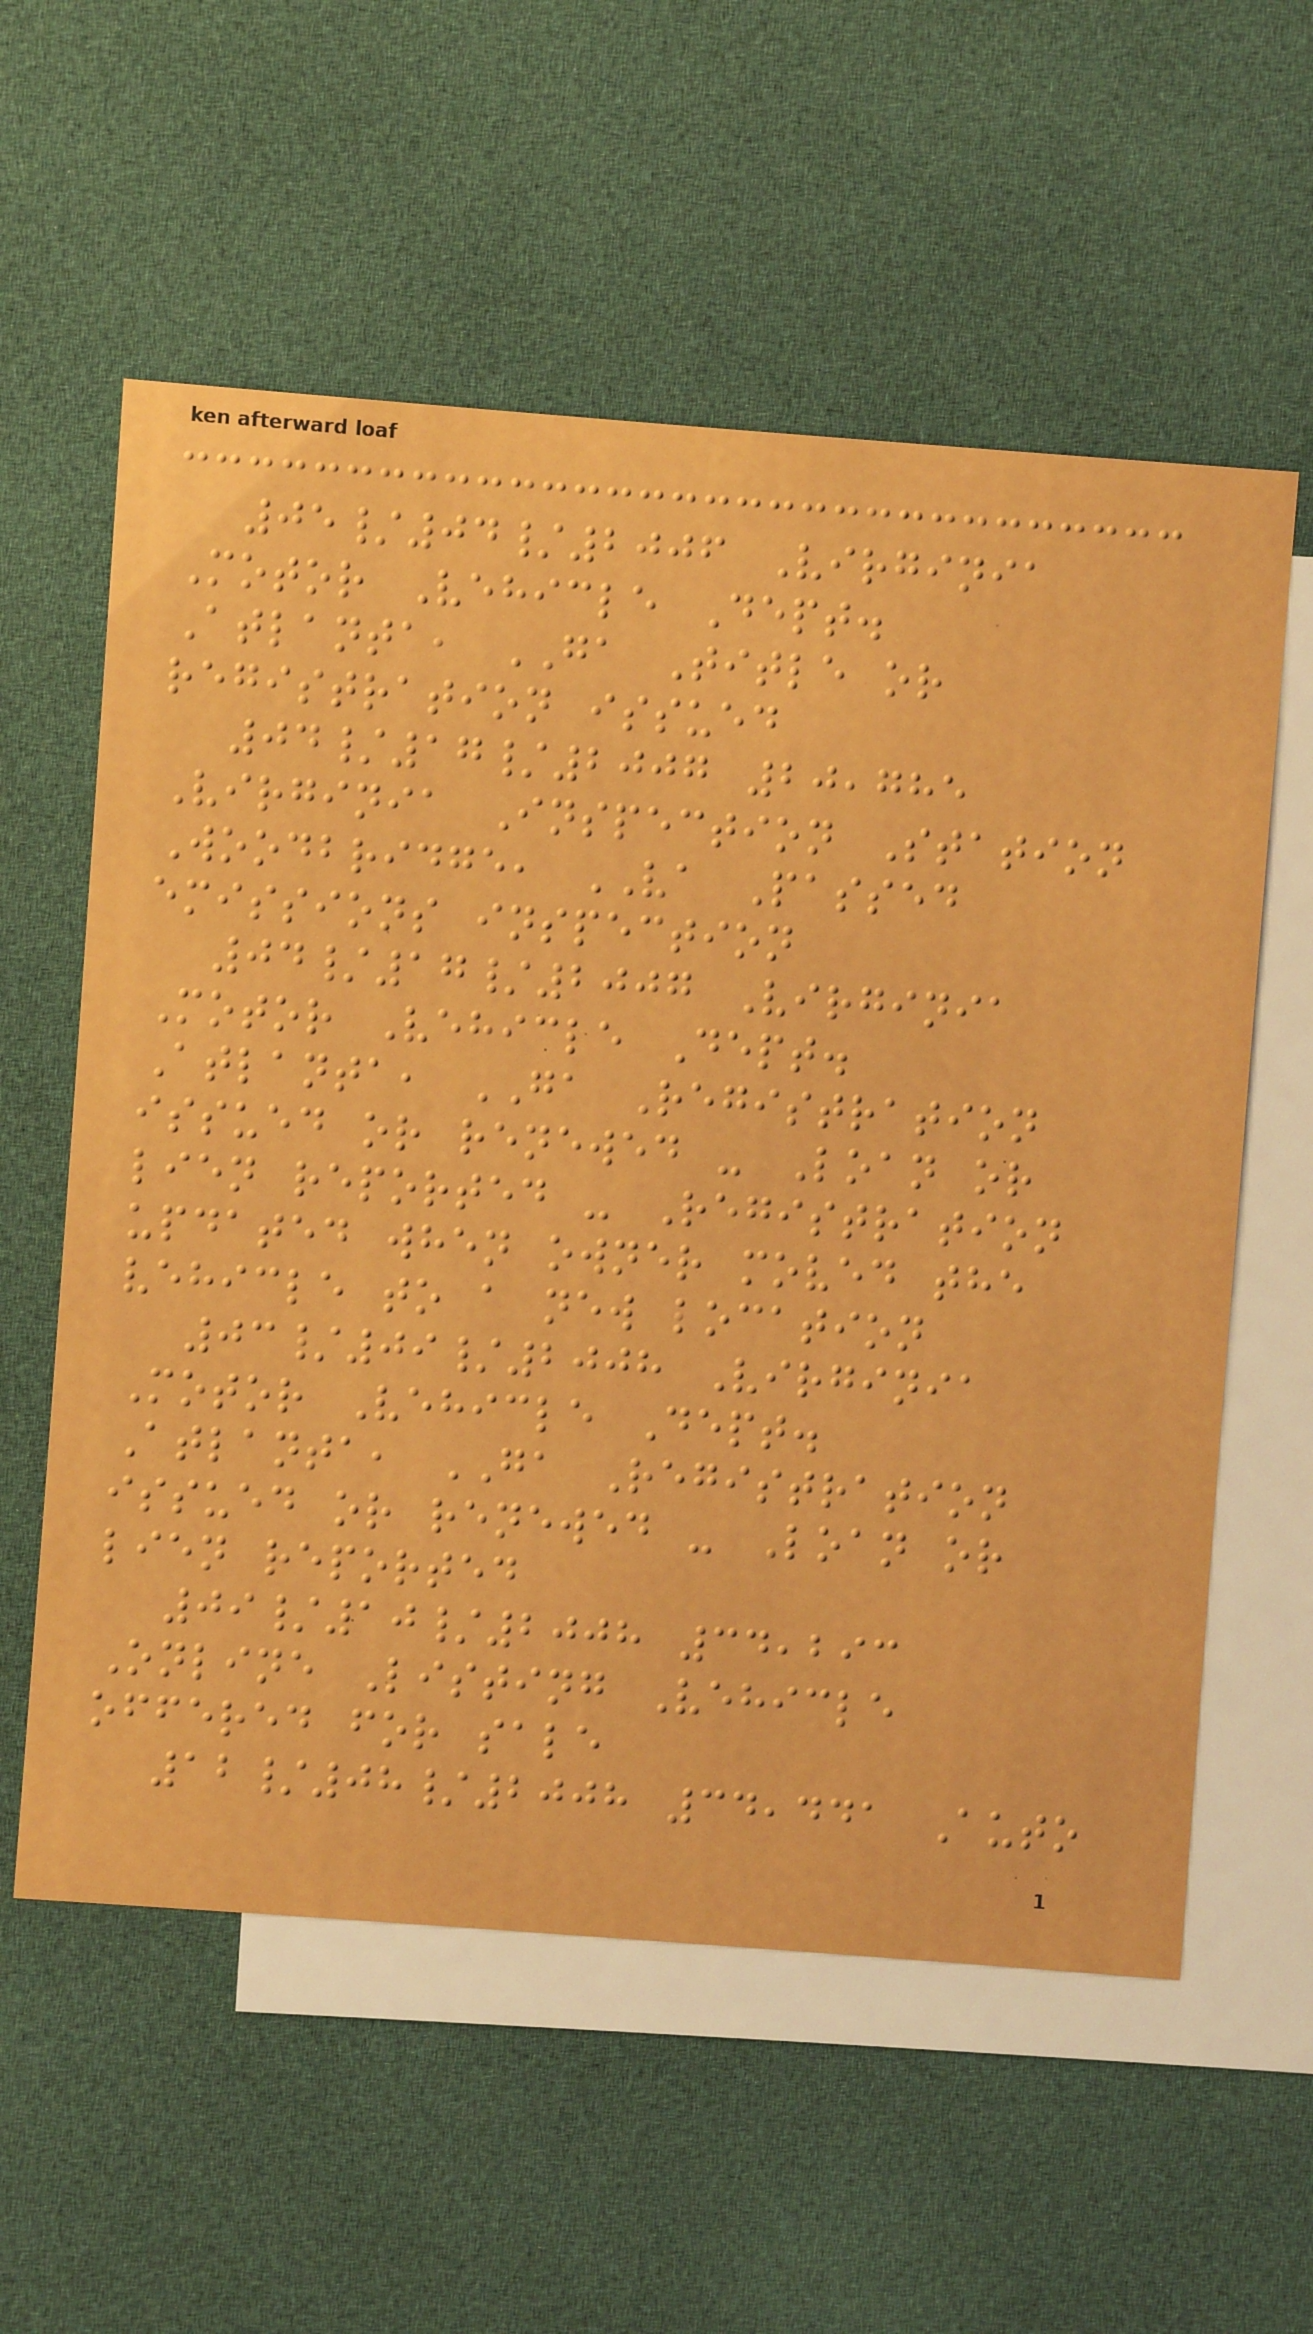05/04/2006 Virginia
Motor Vehicle Dept.
Atlanta, GA Title or
registration issued
04/17/2007 20,785
Virginia Inspection Station
Woodbridge, VA Passed
emissions inspection
04/17/2007 Virginia
Motor Vehicle Dept.
Atlanta, GA Registration
issued or renewed - Loan or
lien reported - Registration
updated when owner moved the
vehicle to a new location
03/09/2008 Virginia
Motor Vehicle Dept.
Atlanta, GA Registration
issued or renewed - Loan or
lien reported
09/10/2008 34,293
Online Listing Vehicle
offered for sale
12/08/2008 34,441 Auto
